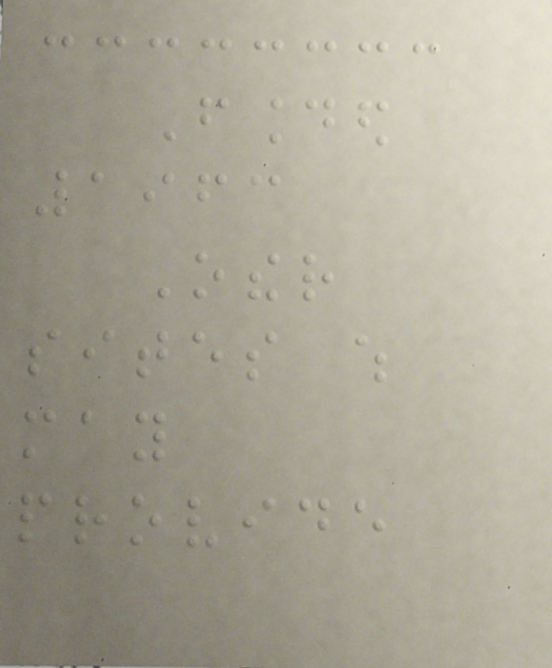Founded
1963
Other
sites which
may
provide
